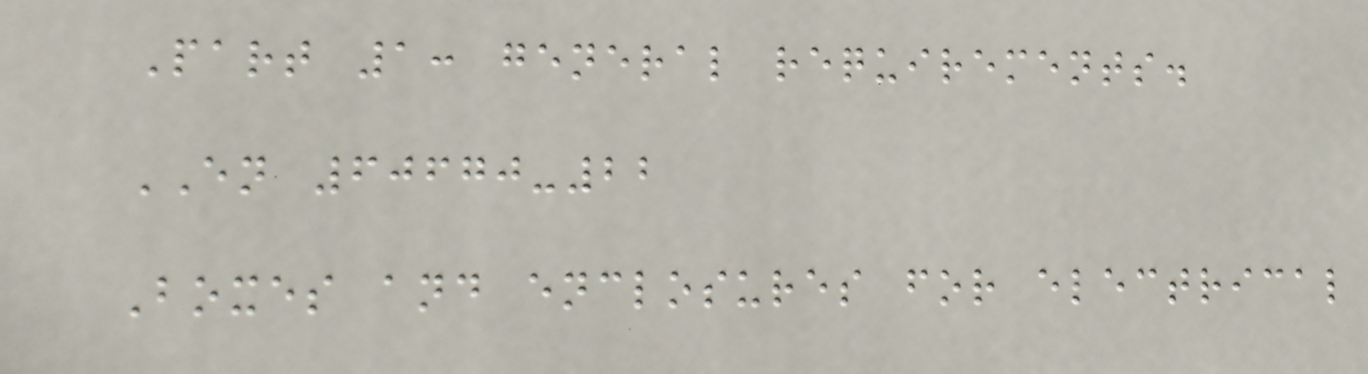Part 1: general requirements.
EN 60670-22
Boxes and enclosures for electrical
